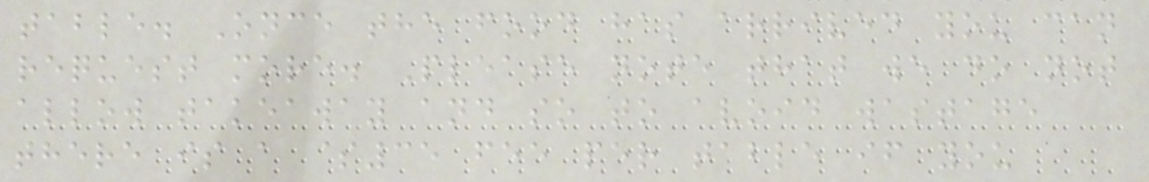table. Once the food has arrived you can
request more. Please note that we do not
allow takeaway and so to avoid wastage
there is a $35 fee per table if you
